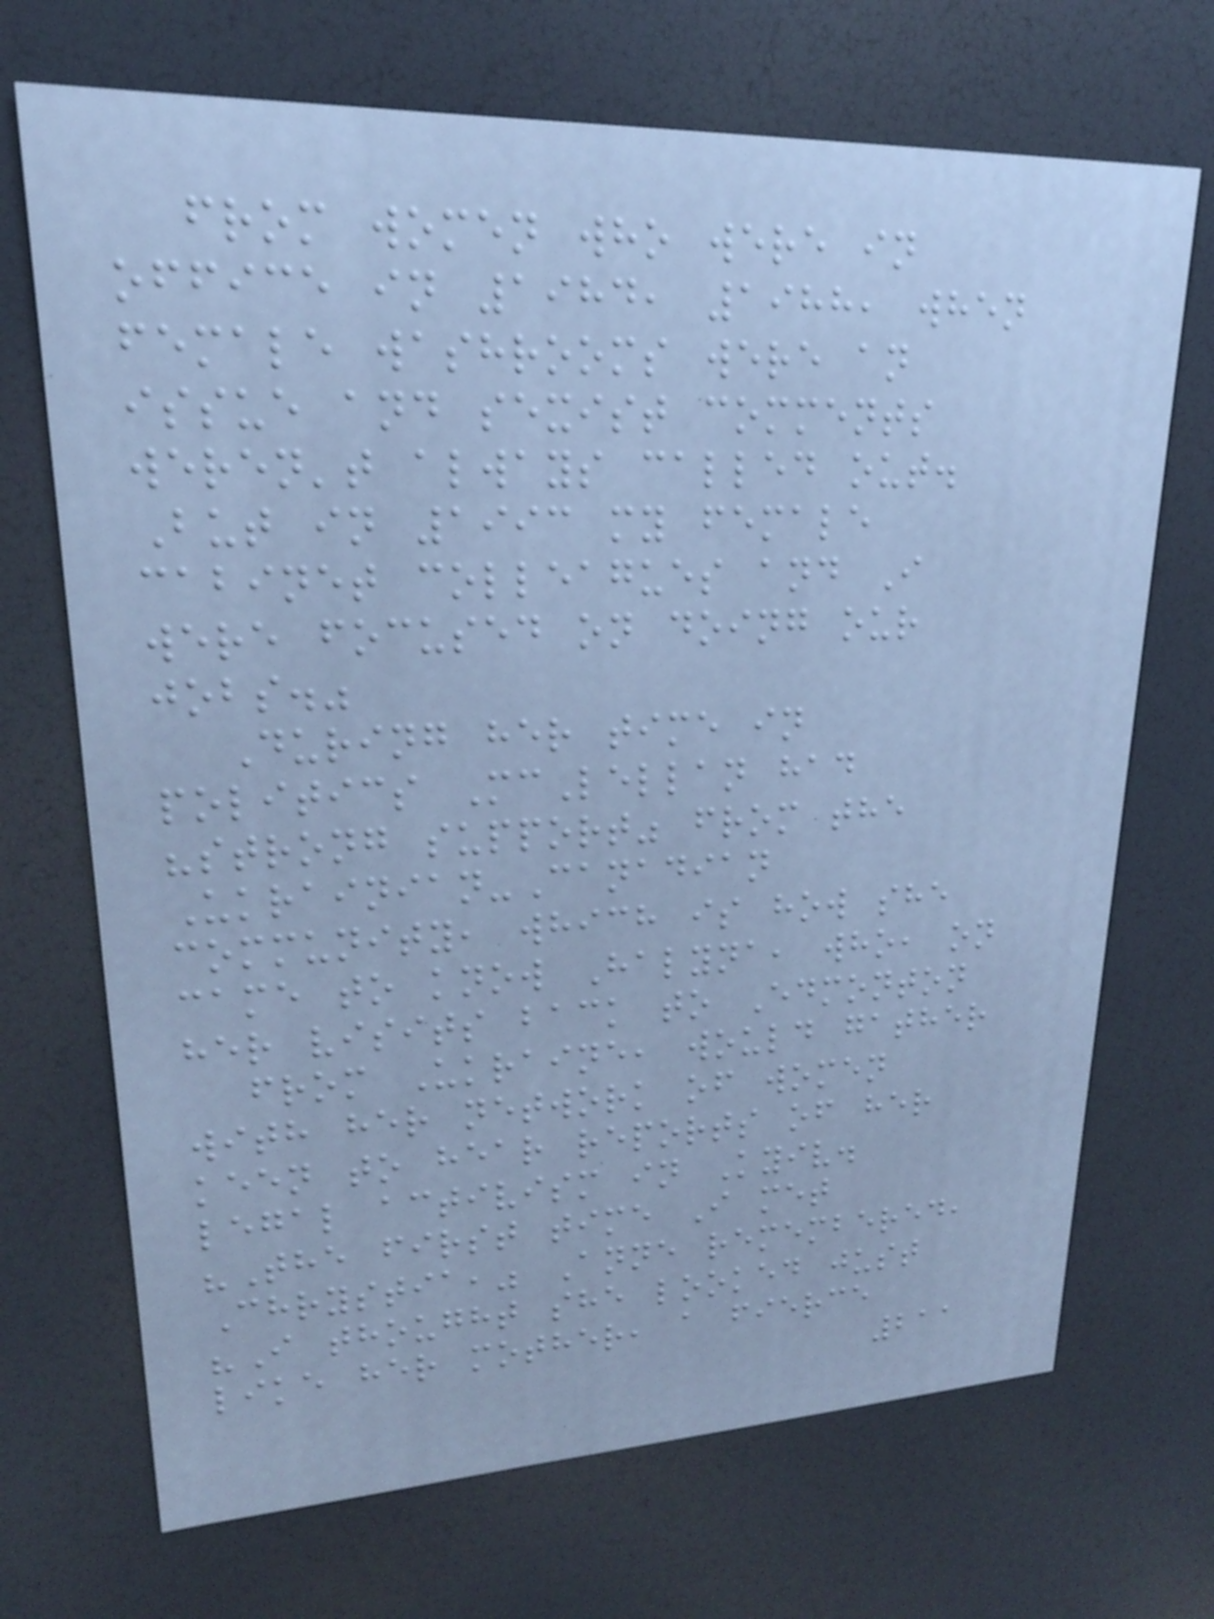from women who were in
office in 1984, 1988, when
female washrooms were an
issue and sexist comments
weren't always called out.
But in 1993 my female
cabinet colleagues and I
were focused on doing our
jobs."
During her time in
politics McLellan had
"strong support" from the
Ukrainian-Canadian
community, which is how she
came to know Halyna, who, on
her visits back to Edmonton
from Ukraine, would gather
with her network of women
keen to hear reports of her
legal activism in Kyiv.
"The first time I met
Chrystia," Anne remembered,
"I thought she looked just
like her mother, a fierce
211
